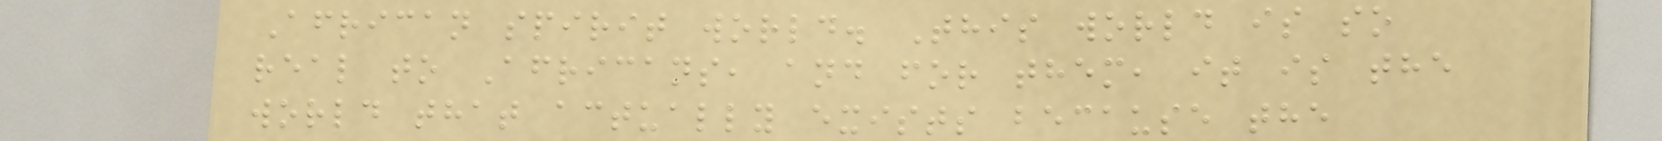African spirit world. This world is so
real to Africans, and for them, it is the
world that actually exists because the
